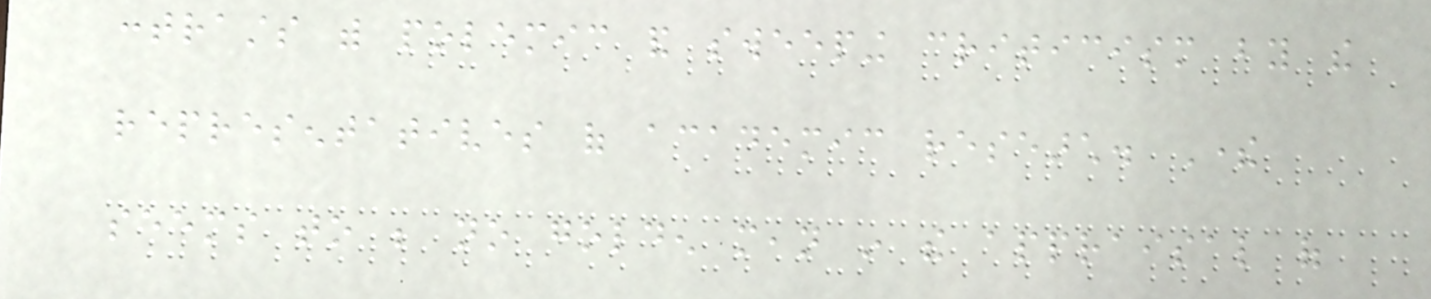contrasts with polemic and sweeping criticism by the
representatives of academic research. There
seems to be no golden mean in the appraisal of
